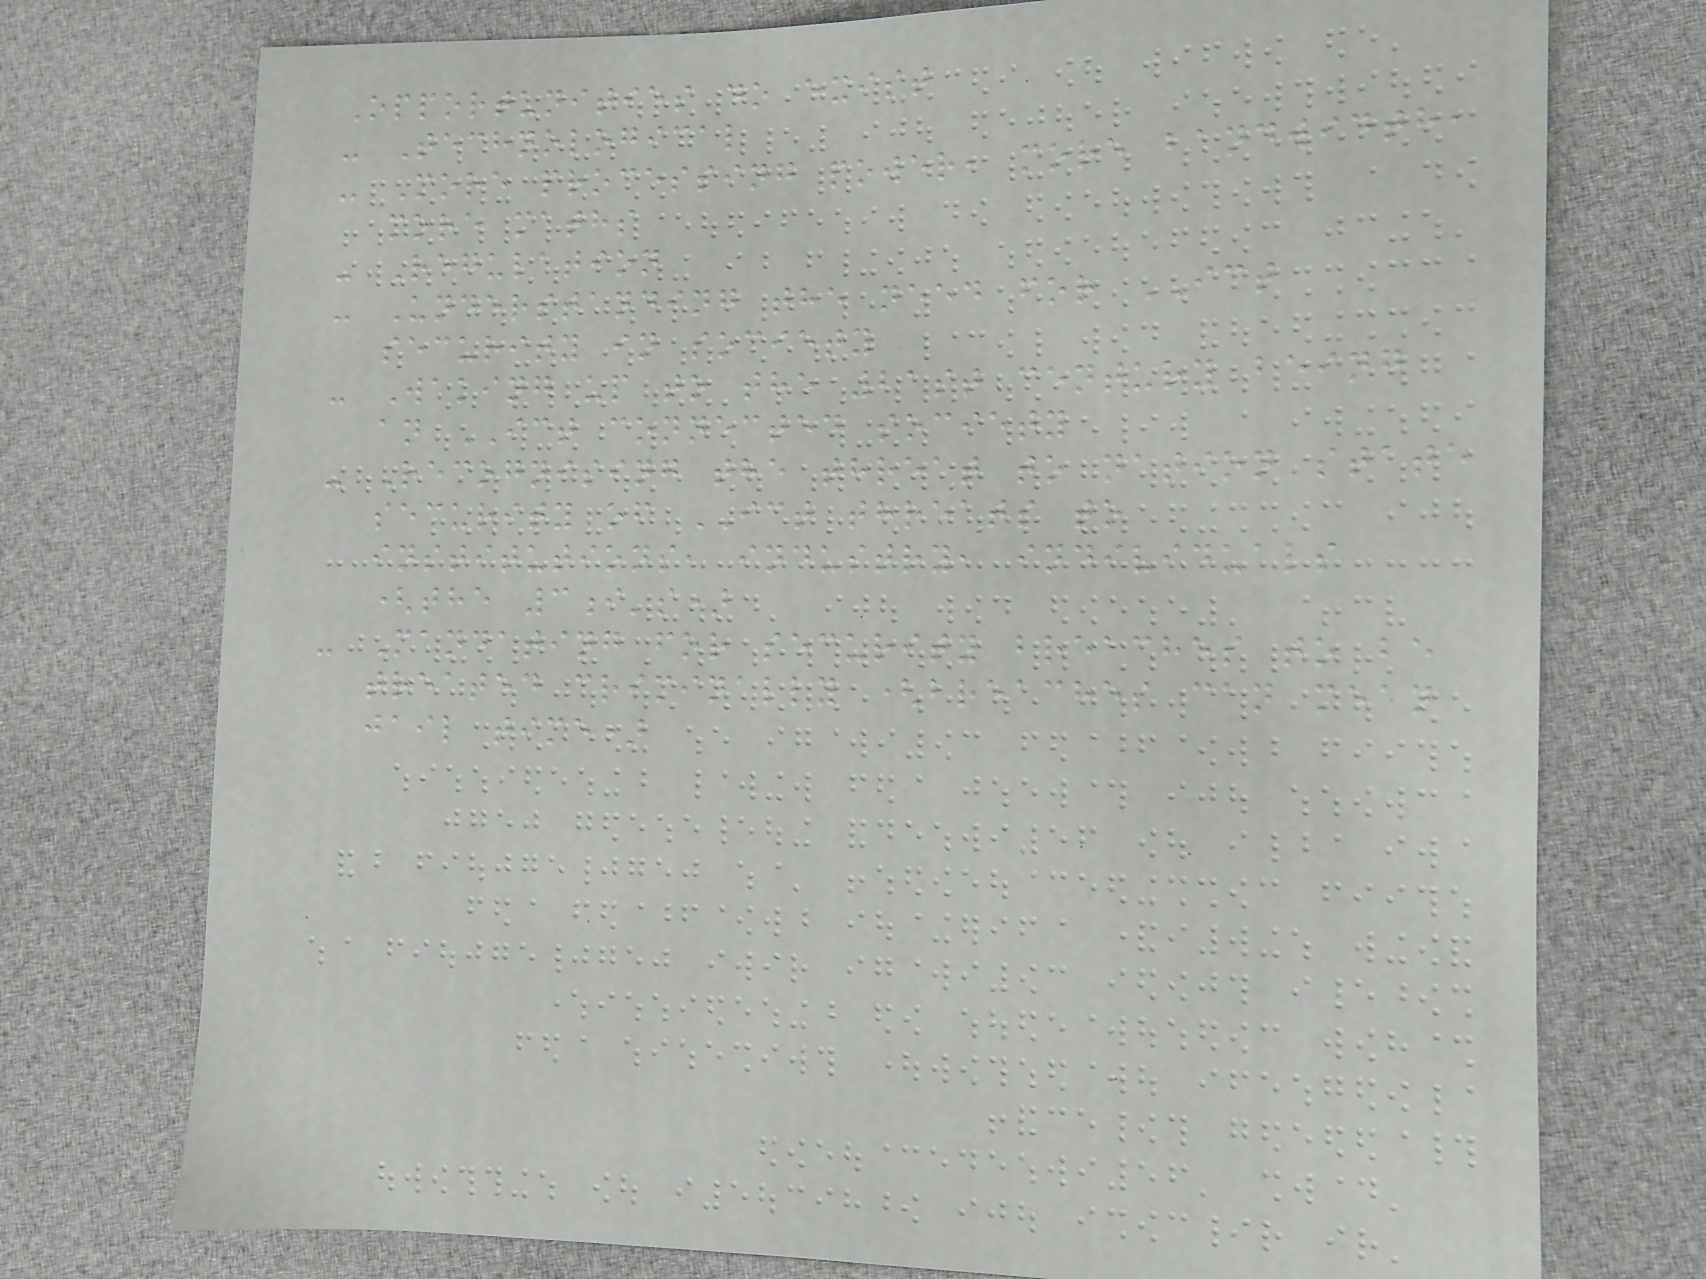Opportunities do exist
- Technological
- More processing power, more bandwidth,
more maths
- Regulation
- Understanding the need for ICT
security in society
- Waking up to the 21st century being
an ICT connected society
- Recognising the threat to nation state
security of ICT threats to
institutions, industry, individuals
(the 3i's)
- Mandating for security breaches to be
treated criminally (breaches can mean
jail time)
